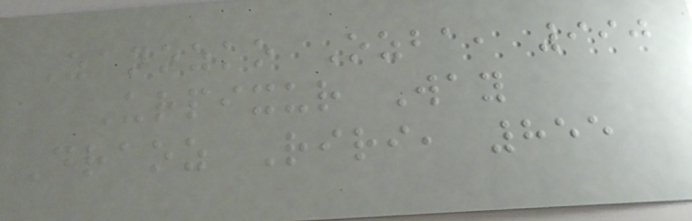Zanozko Ozba, 990
Urpixur Way
Draoz Riri, 855
